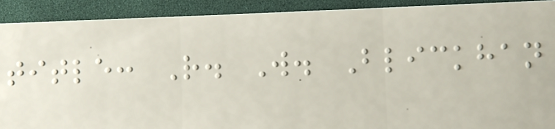title: R. W. Blickhan
